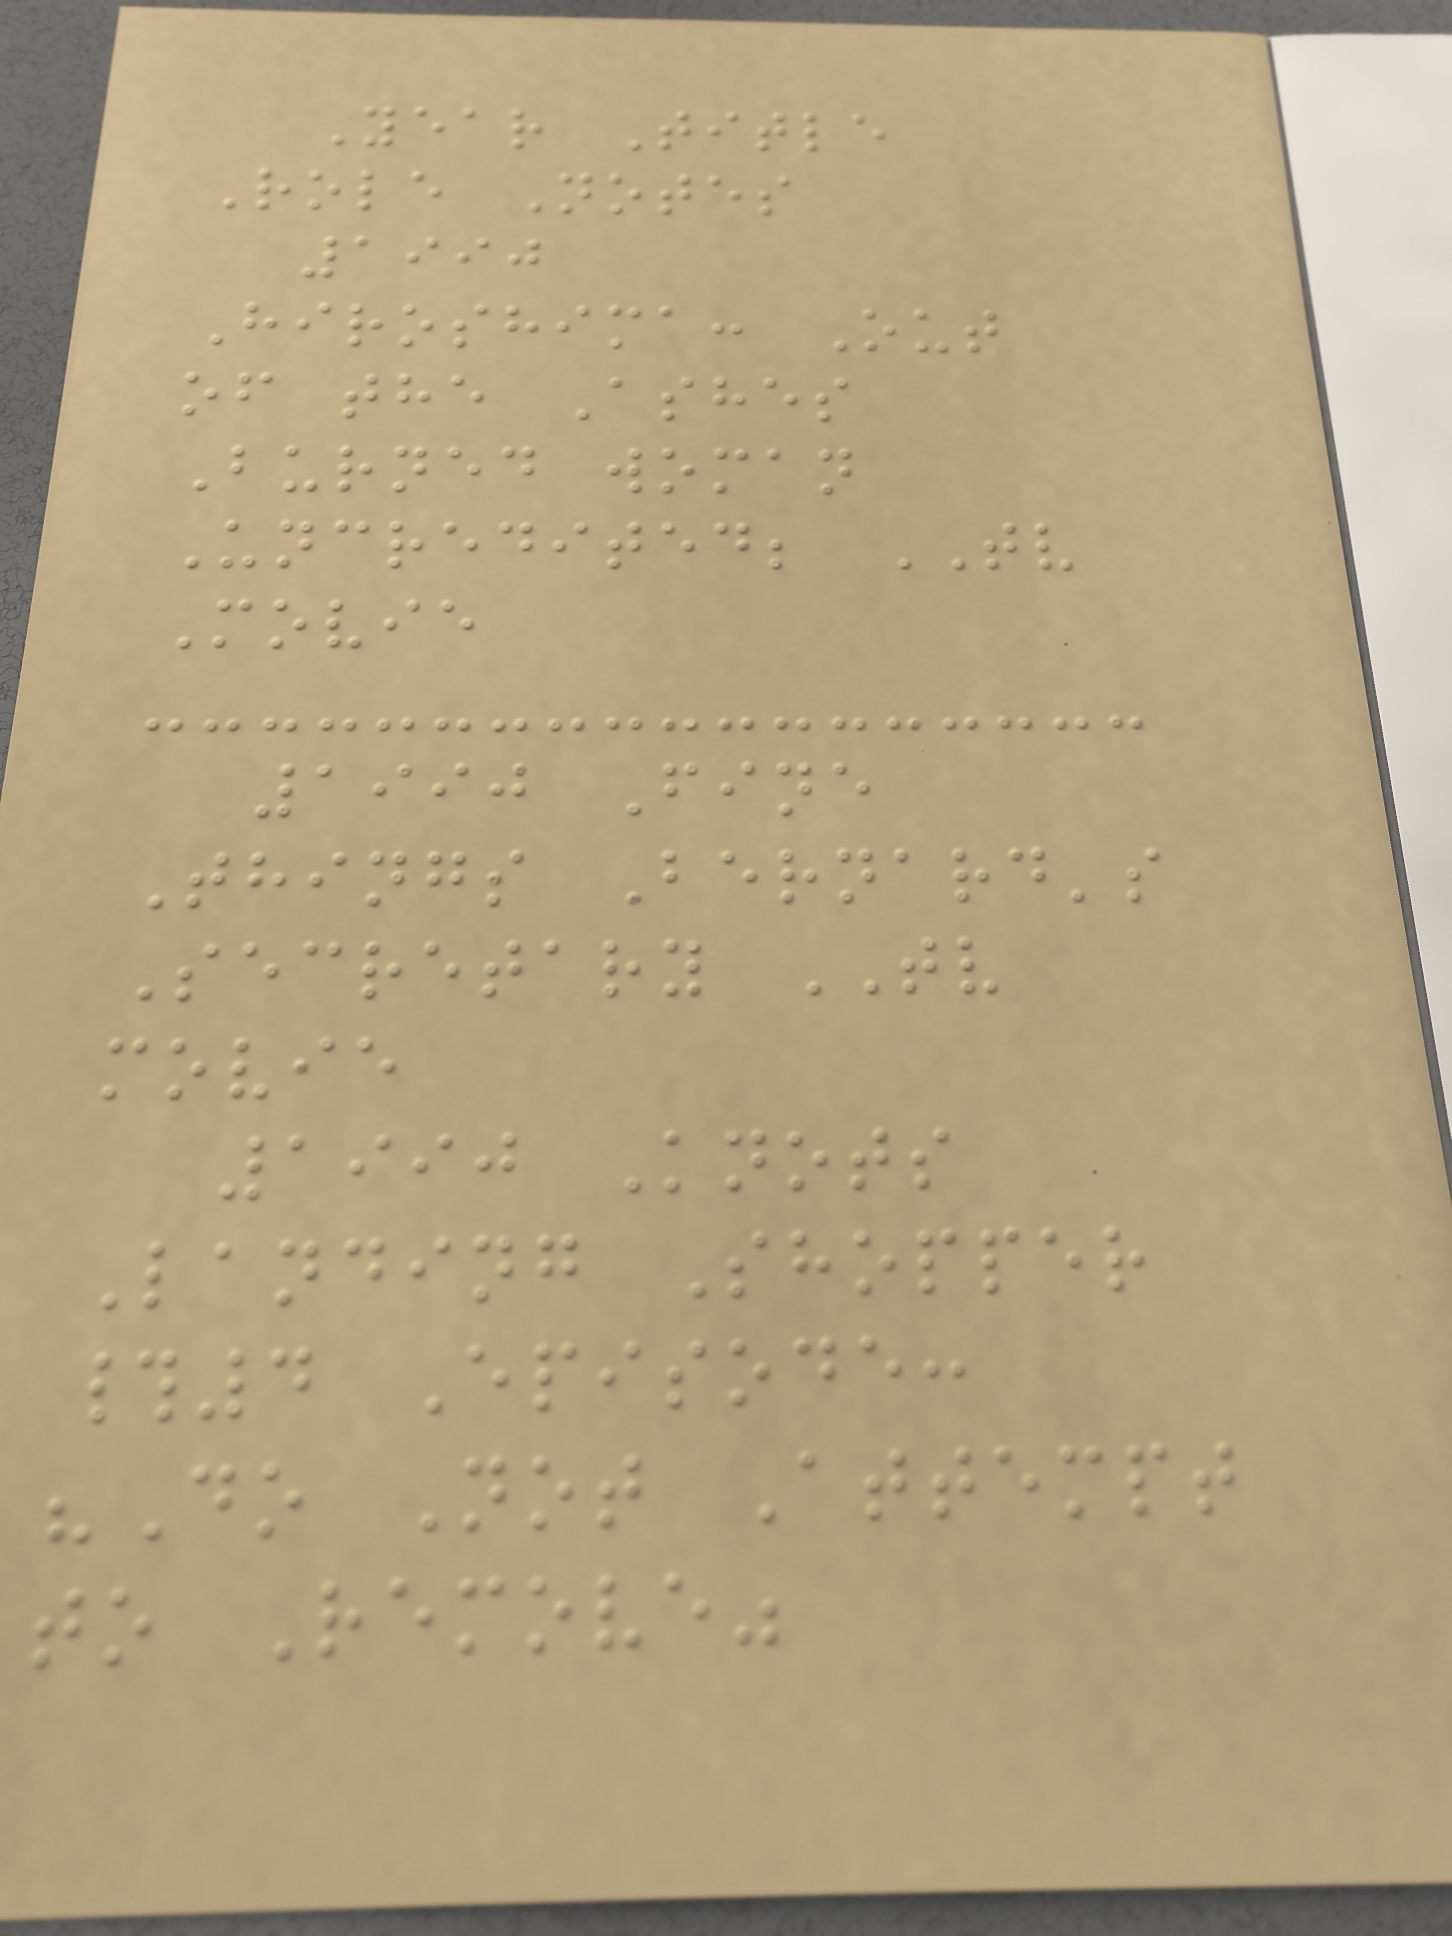Year Title
Role Notes
1990
Hiroshima: Out
of the Ashes
Burned woman
Uncredited; TV
Movie
1990 Fine
Things Bernard's
Secretary TV
movie
1990 Knots
Landing Shopper
#4 Episode:
"Do Not Attempt
to Remove"
